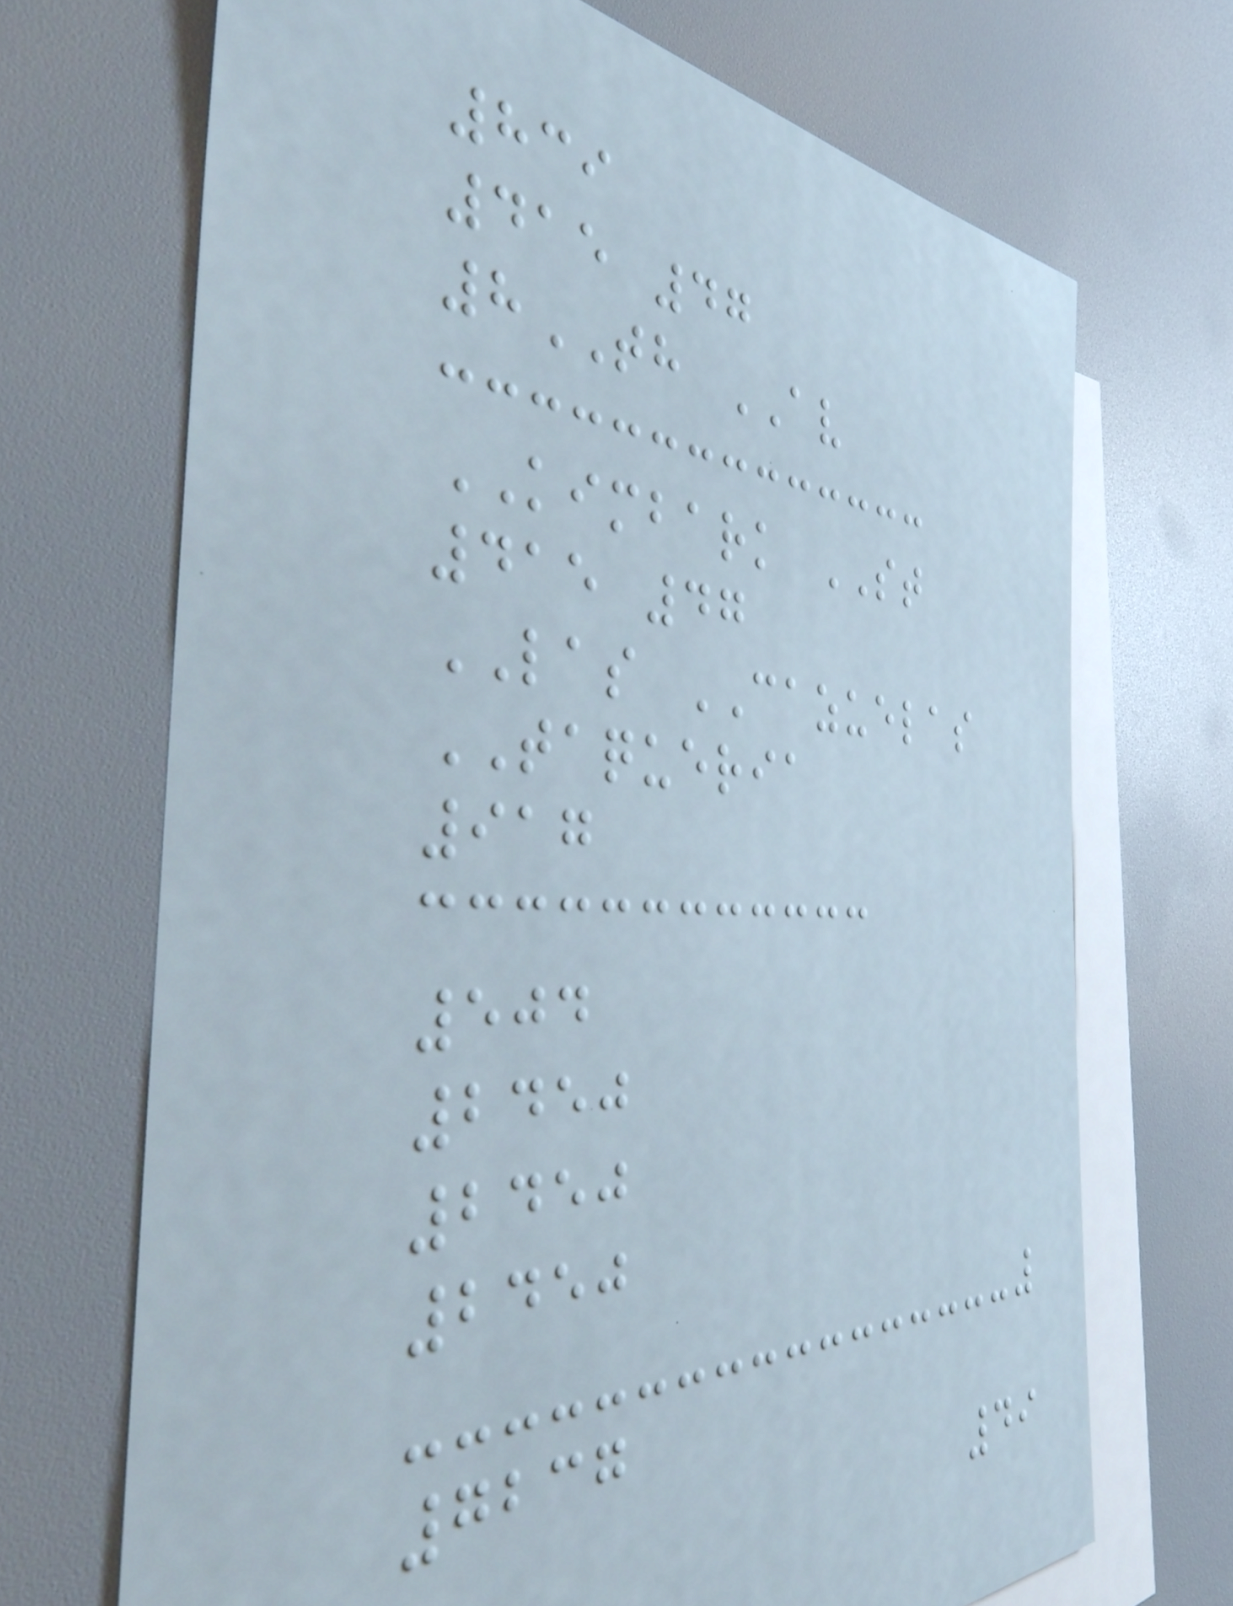839
415 47
8TH AV
KIMBARK ST
415 47
LAS CAZUELAS
TAQUERIA
917
504
2450
2450
2450
7237
49
